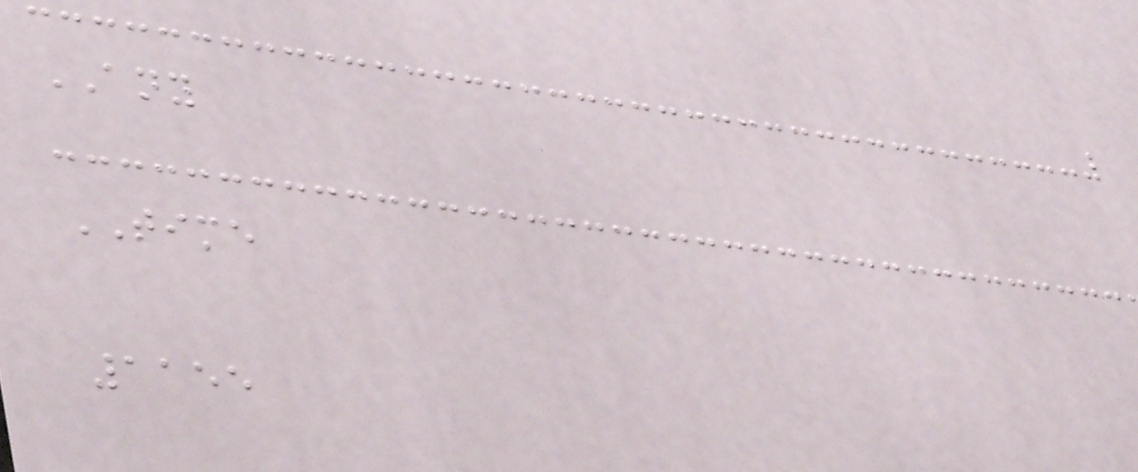ANY
TIME
1155
